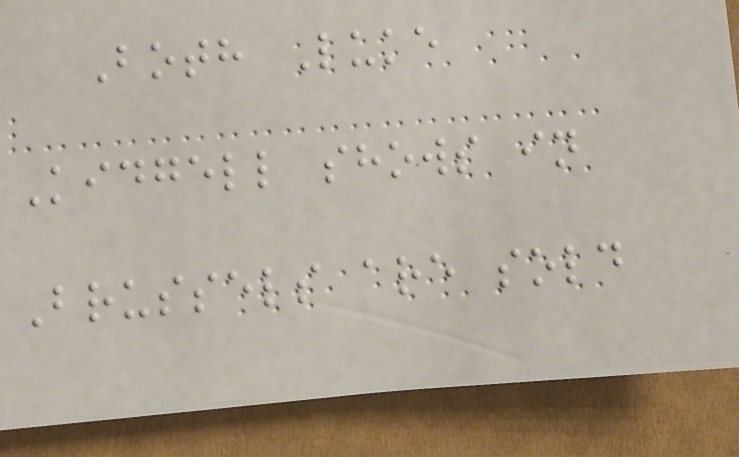Both Luke
Kidgell shows in
Brussels are sold
